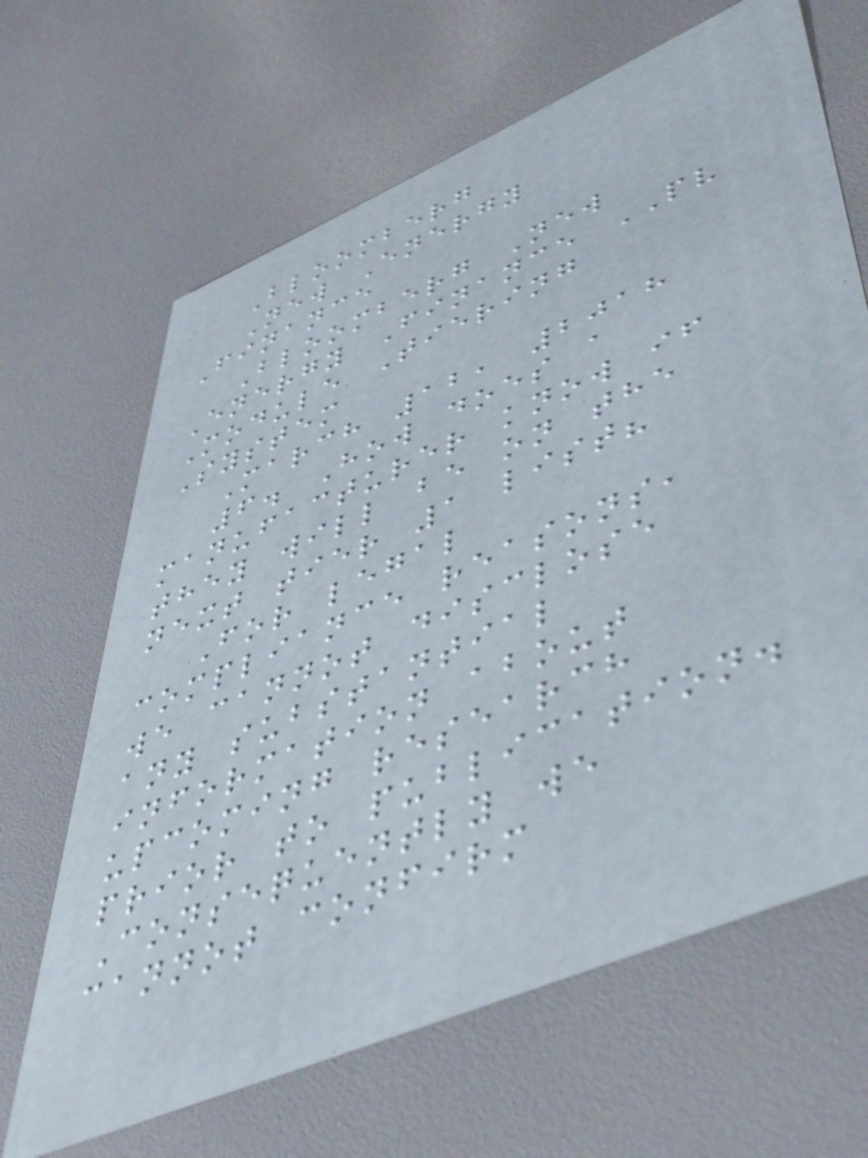Bloomberg
New Energy
Finance
Bloomberg New
Energy Finance PV
Module Tiering
System
March 12, 2018
6. How does a
manufacturer know if
they will be on the
next tier 1 list?
For legal
compliance reasons,
we cannot disclose
any substantial
information about
upcoming research
prior to publication.
Consequently we
cannot confirm
